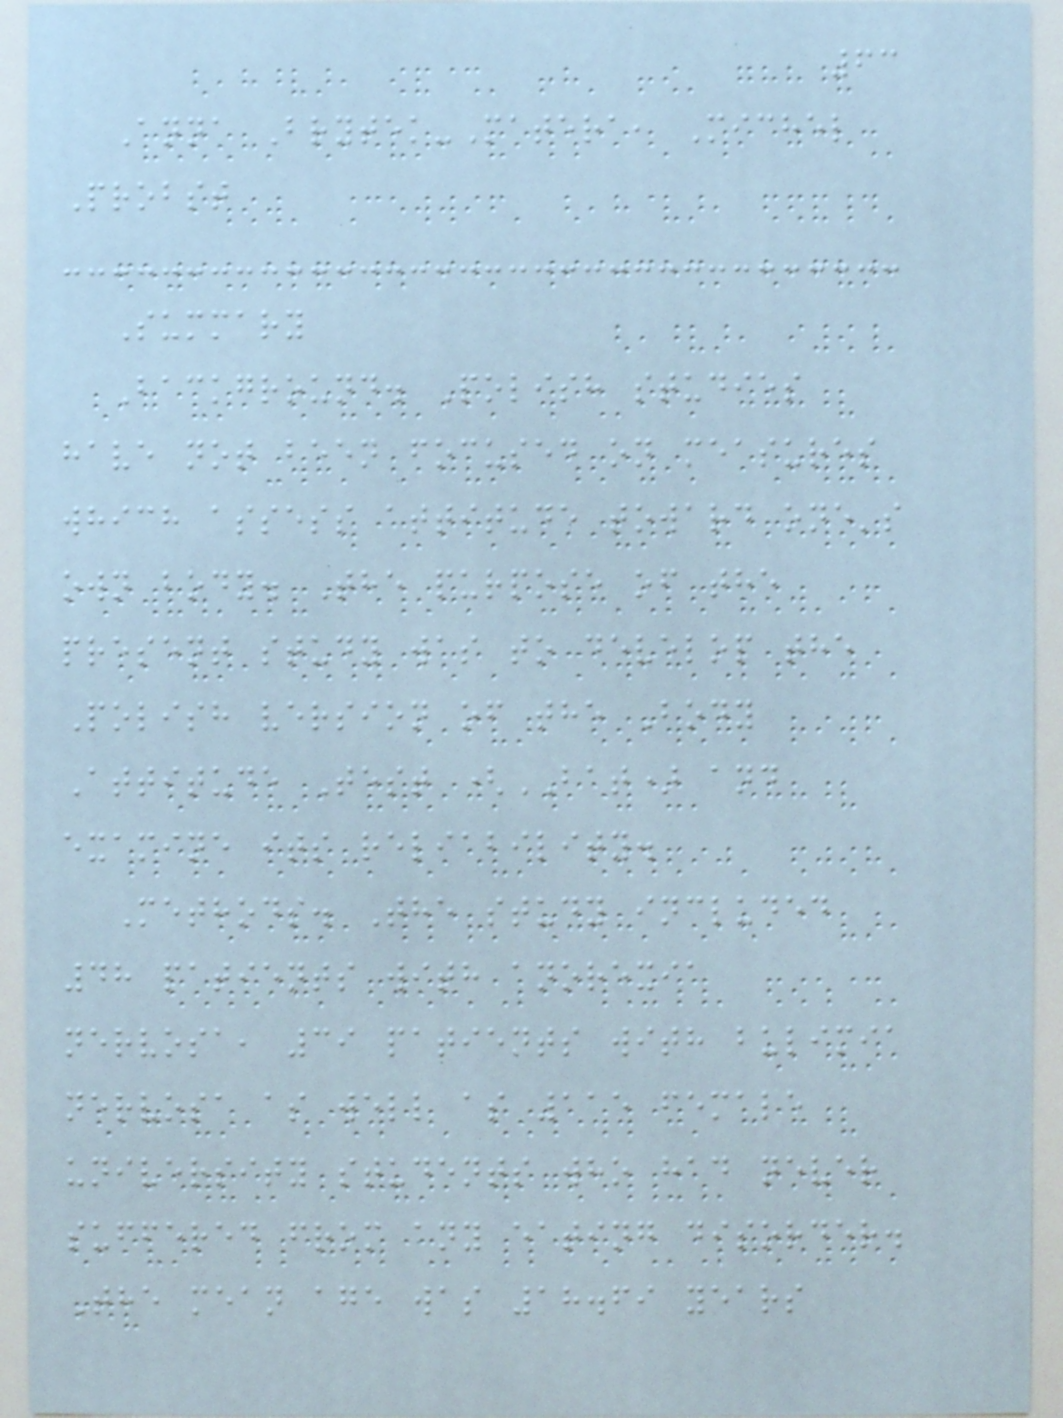63
Anna Brytek-Matera, Michel
Probst
Summary
Background. Polish studies
have not been focused on measures
which assess attitude toward one's
own body. The purpose of the
present study was to develop the
Polish version of the Body
Attitude Test (BAT) and
examine its reliability.
Methods. The study included
48 patients with anorexia
nervosa, 39 patients with bulimia
nervosa as well as 115 female
university students who had never
suffered from any eating disorder.
The mean age was 18.69 years
